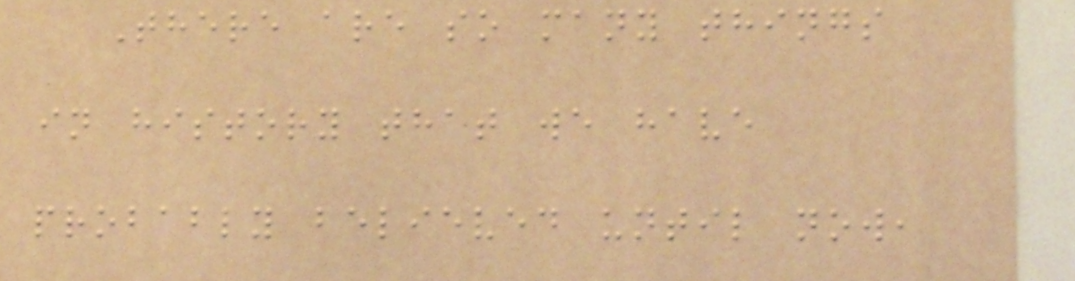There are so many things
in history that we have
probably believed until now,
